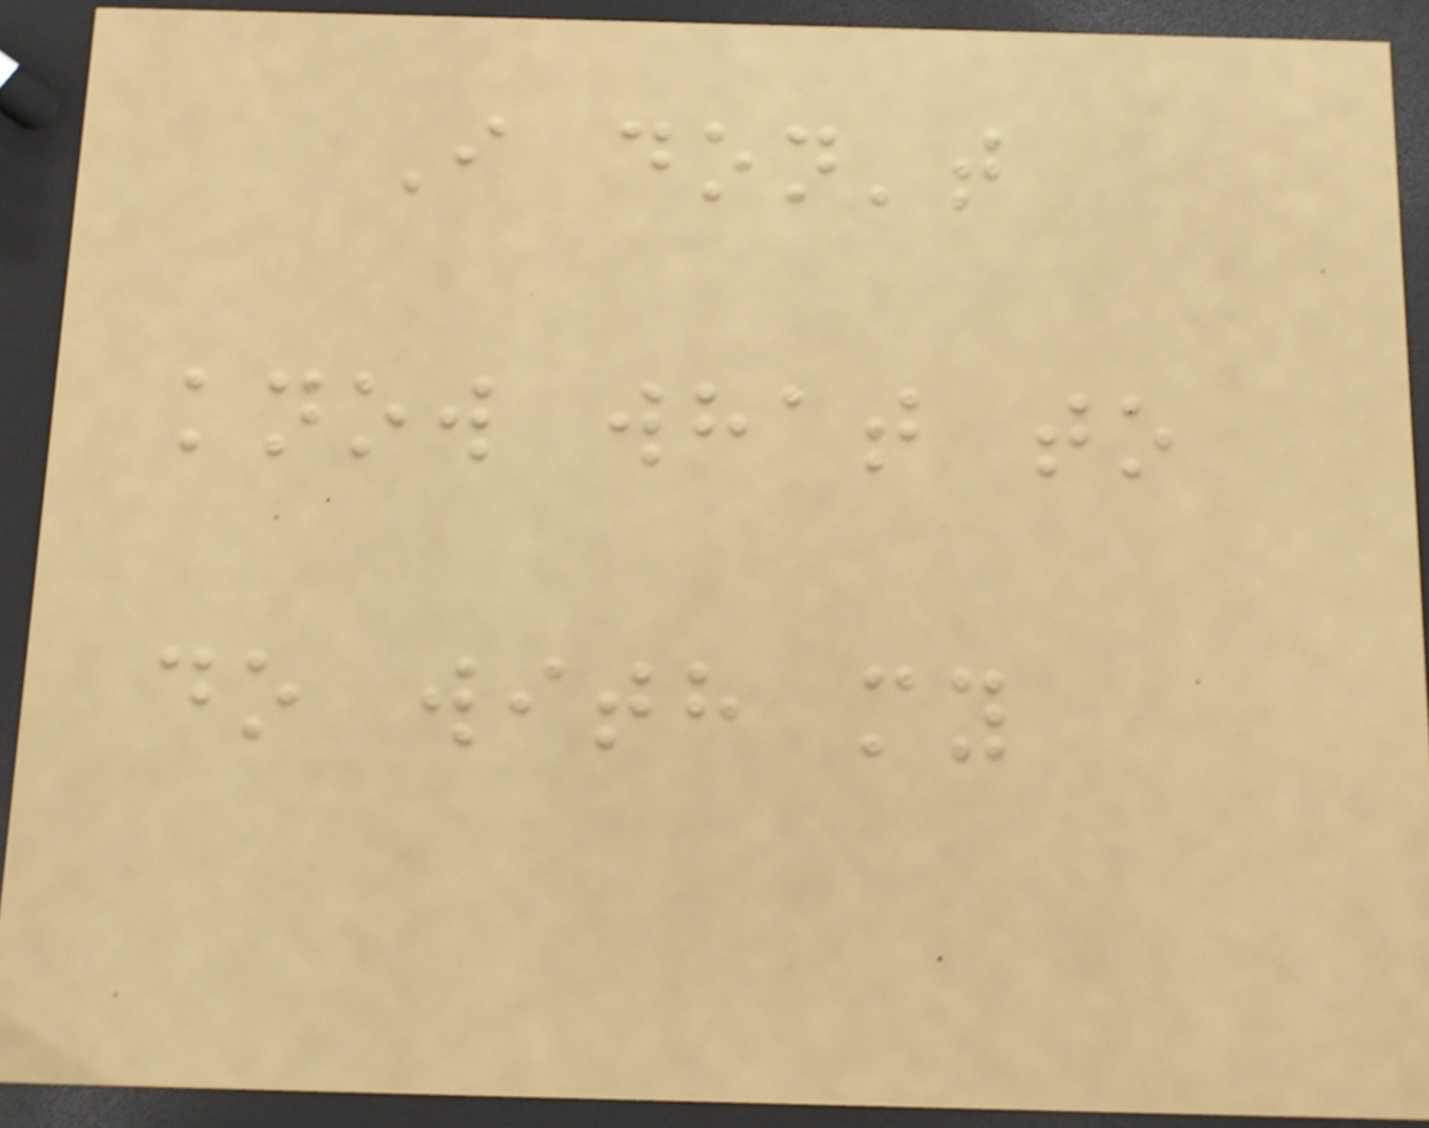I don't
know what to
do with my
